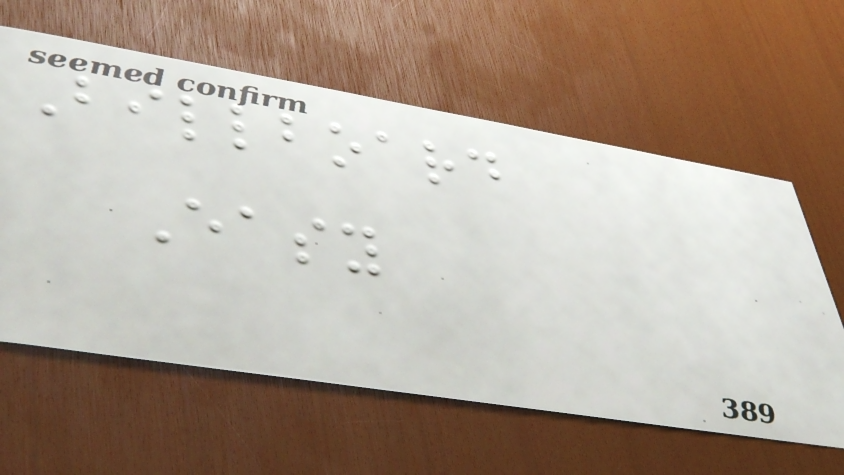Billboard
Easy
